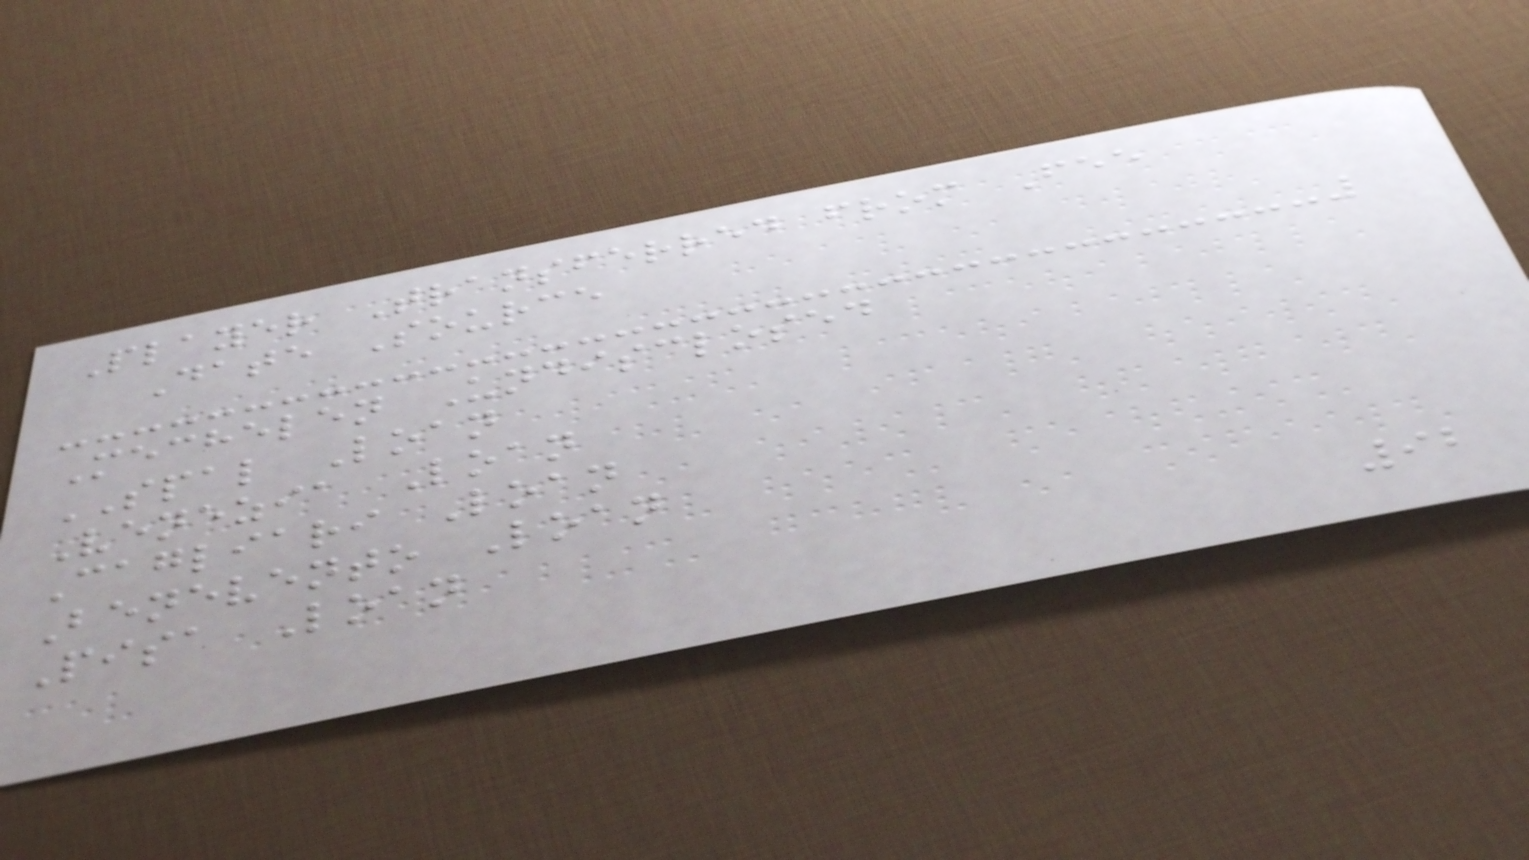Player Transferred from Fee
Date Source
Mechelen Undisclosed
SPAL Loan
Venezia Loan
Cagliari Loan
Benevento Loan
Pisa Loan
92
